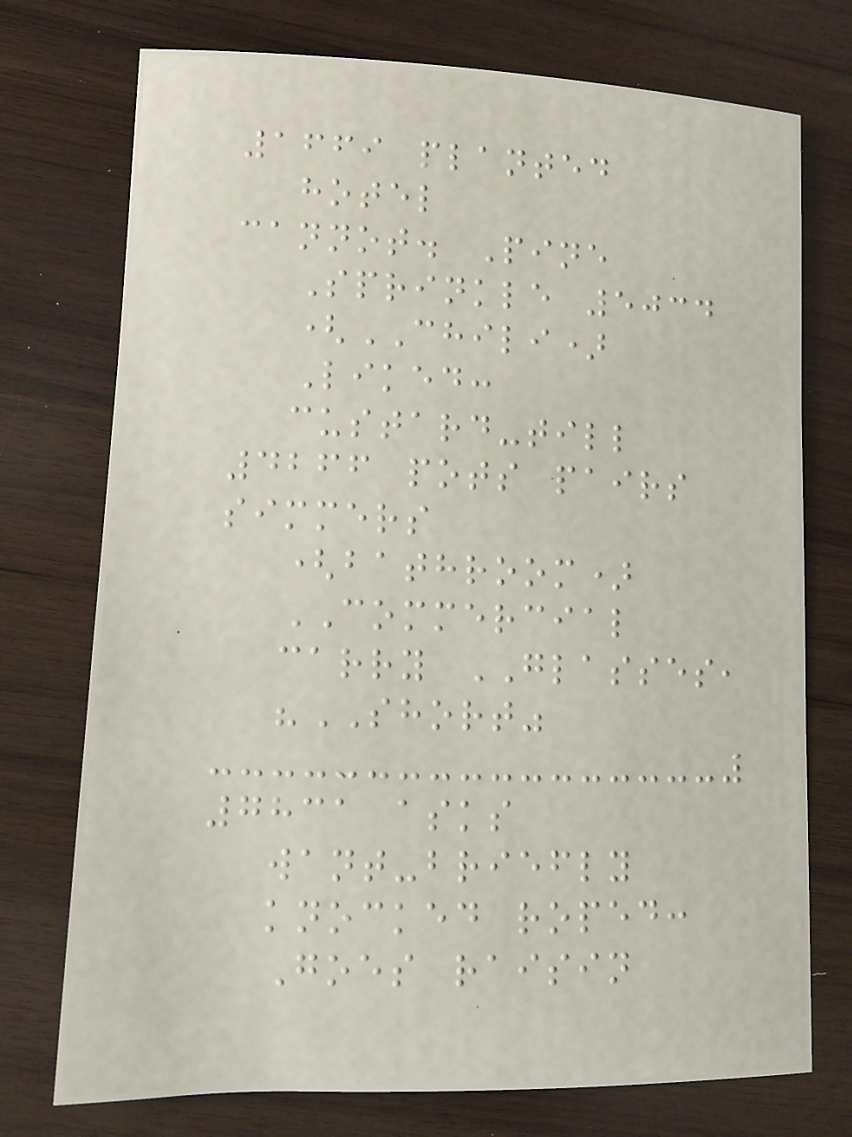1669 planted
hotel
cannot. Pine
Sprinkle 5034
(CHILI)
Liked:
custard-till
4266 pots pairs
simmers
(bathroom)
COMMERCIAL
carry GLASSES,
"SHORT"
7831 asks
want-briefly
knocked roped:
Goes raisin
